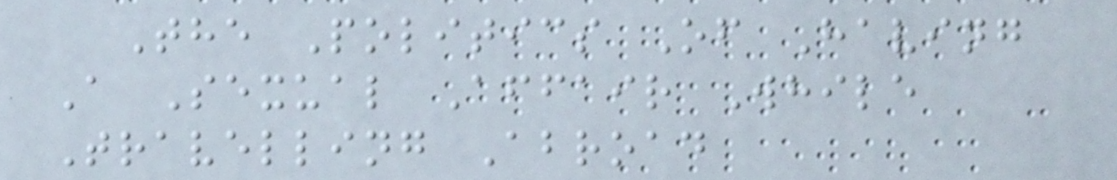The Politics Of Having
A Sexual Affair While
Travelling Abroad
